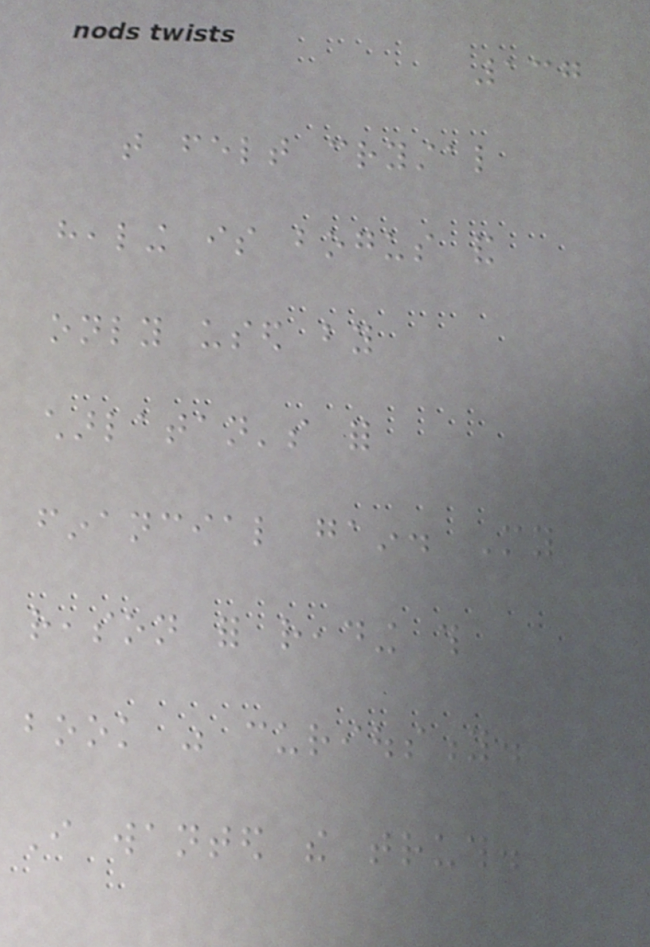137
that felt crystal
healing is bogus and
only used by
charlatan's for
financial gain. My
reason for reading this
book was curiousity.
I wanted the truth.
